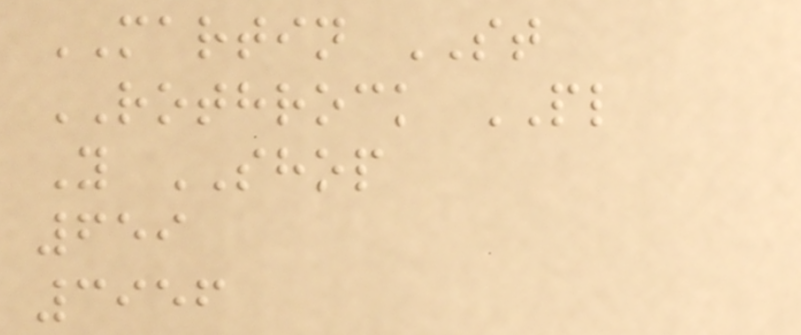MARTIN ST
ROTHROCK PL
Y SHOP
659
3956
